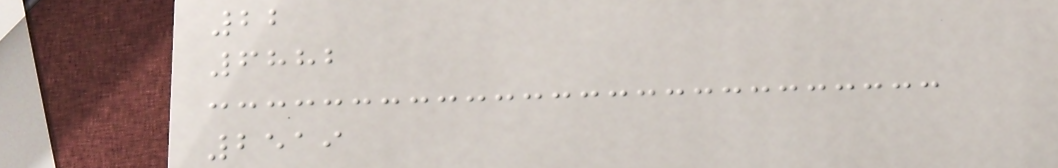22
6882
2519
